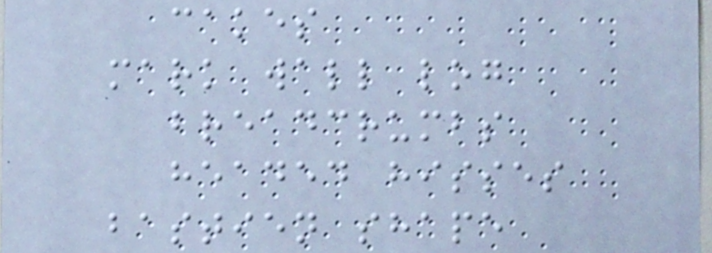cakes
mark wall log
breadcrumbs
headed hisses
bastien shape
